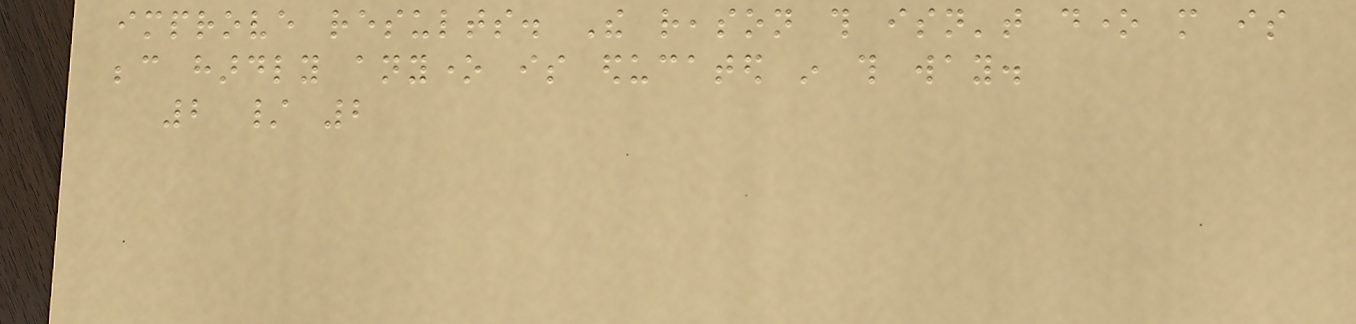improve results. The reason this isn't done more is
because hardly anyone is educated in this way.
2 / 2
